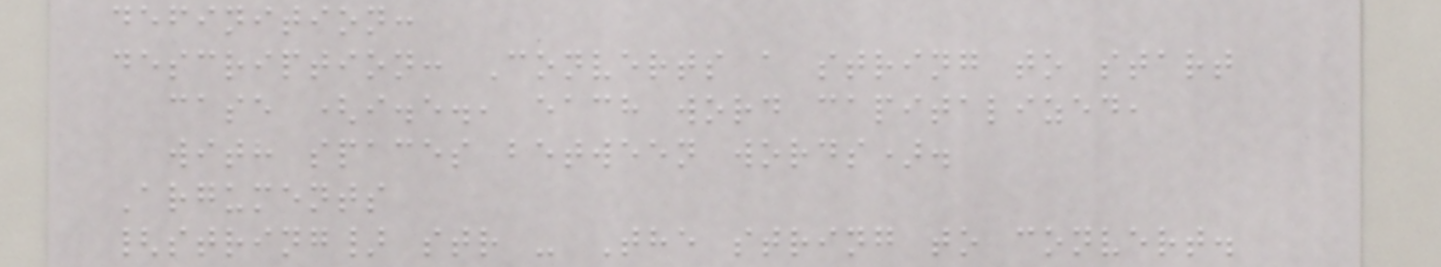definition:
description: Converts a string to start
case (i.e., each word capitalized,
with spaces between words).
Arguments
{string} str - The string to convert.
